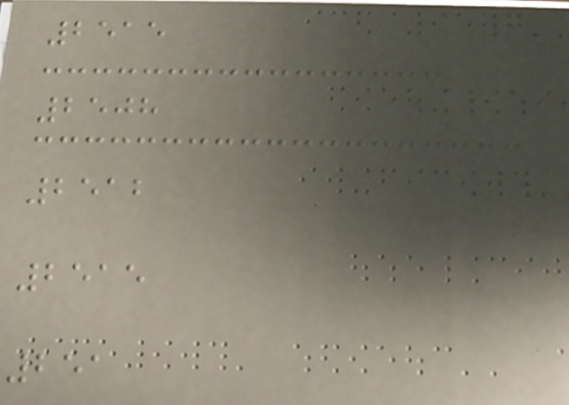2515
2508
2512
2515
251
